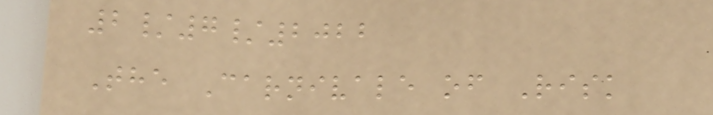2/7/2022
The Carnivale of Risk
